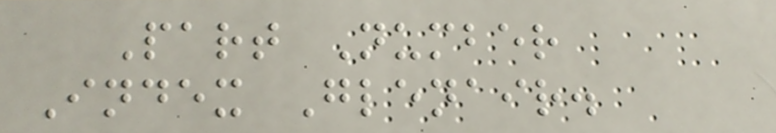Part Number
Index Glenair.
